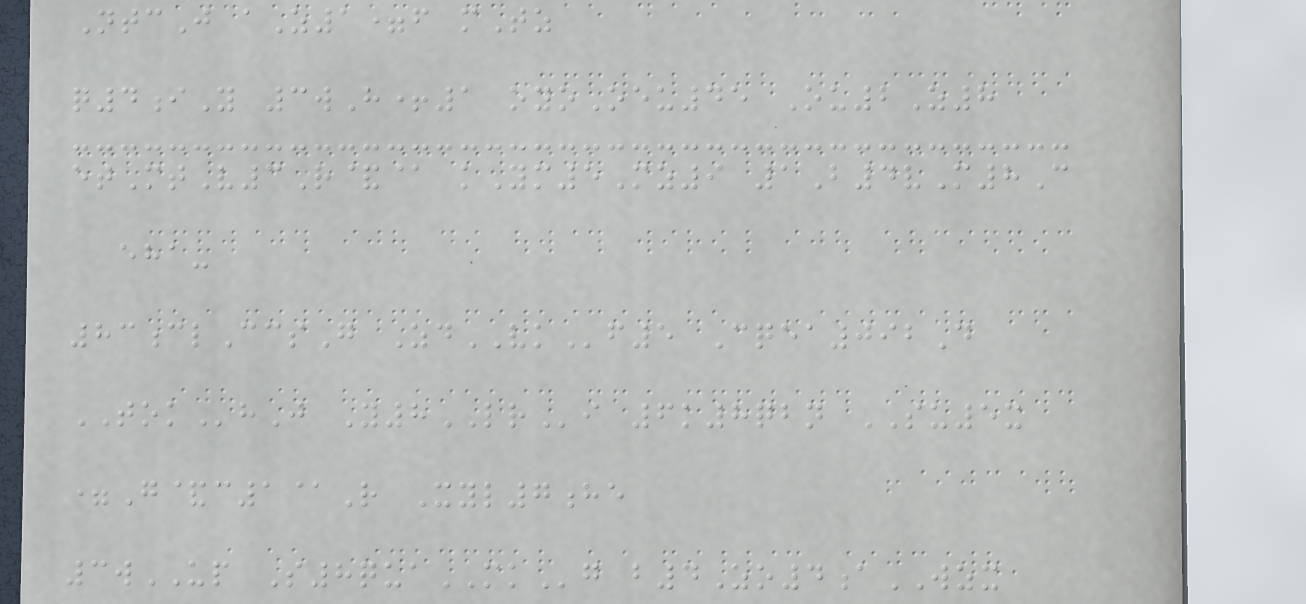NtcJ aZ1=f mTz
q4iY 3wH+1 oyoOeu45 Ou2Z8
etMtV3R&@ kYm5Mz9 1B4vM8C
eha-
83clCcsG ZdVKf5 Cqea092D
TOKhJ Y8LRi 6k8qbn SU5x
=G&c1@R Xyl7he
3wUP S8quaMKg b4Zo4aWZX
